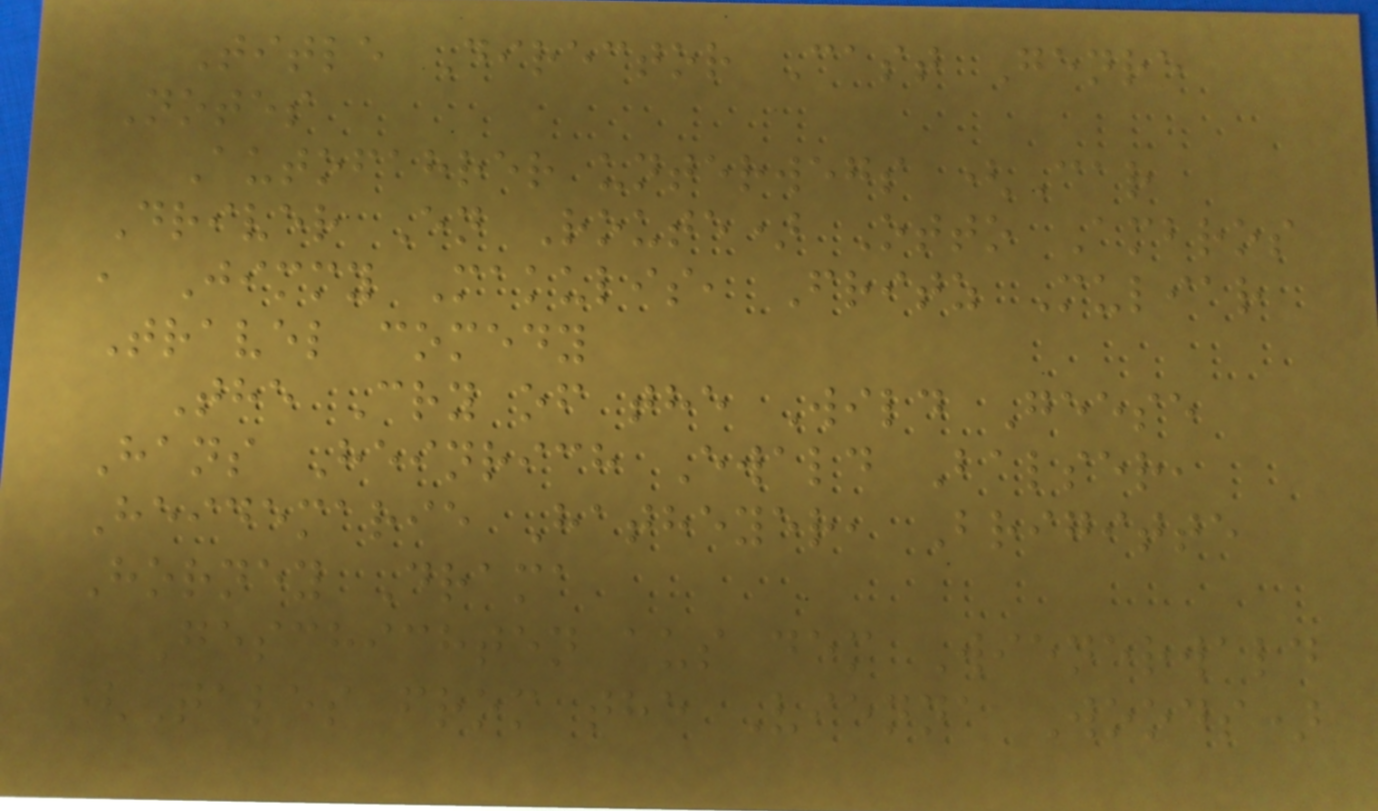Title Director Cast Genre
Notes
Autofahrer unterwegs (Car
Driver En Route) Otto Ambros
, Jimmy Makulis, Fritz Muliar
Travel comedy
The Cry of the Wild Geese
Hans Heinrich Ewald Balser,
Heidemarie Hatheyer, Brigitte
Horney Drama
Geschichten aus dem Wienerwald
(Tales from the Vienna Woods)
